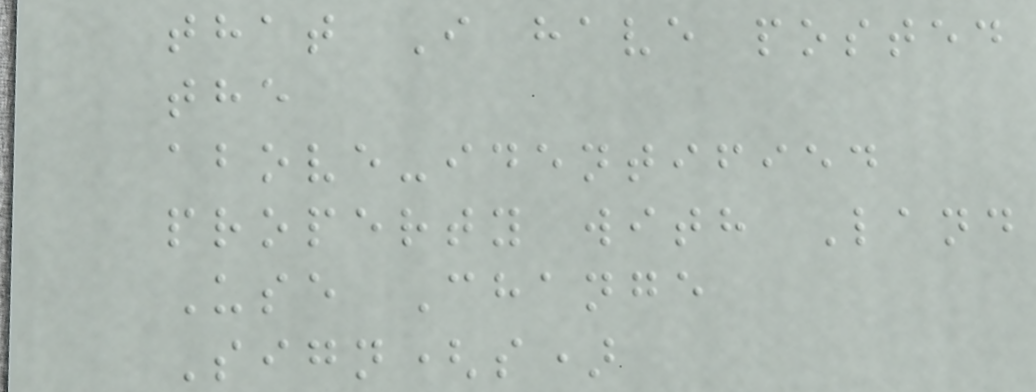that I have posted
the
above-identified
property with Land
Use Change
Sign(s)
